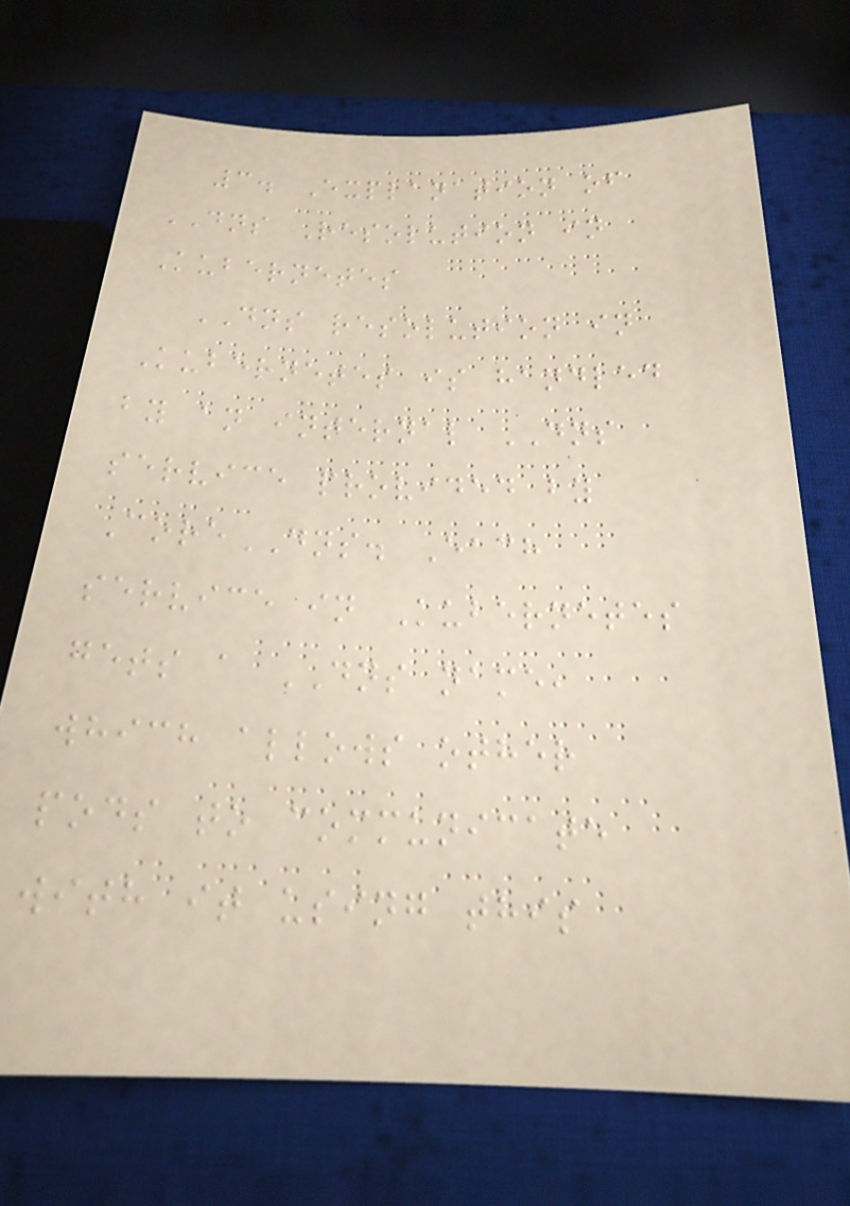3. Explanation of
DNS Resolution in
Kubernetes
DNS resolution in
Kubernetes is handled
by an internal DNS
service provided by
CoreDNS. Each
service in Kubernetes
gets a DNS name,
which allows other
pods to communicate
with it using this
